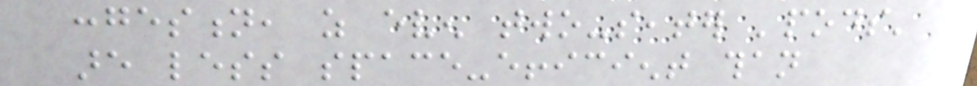congestion, as even two-seater 'pods'
are less space-efficient than
